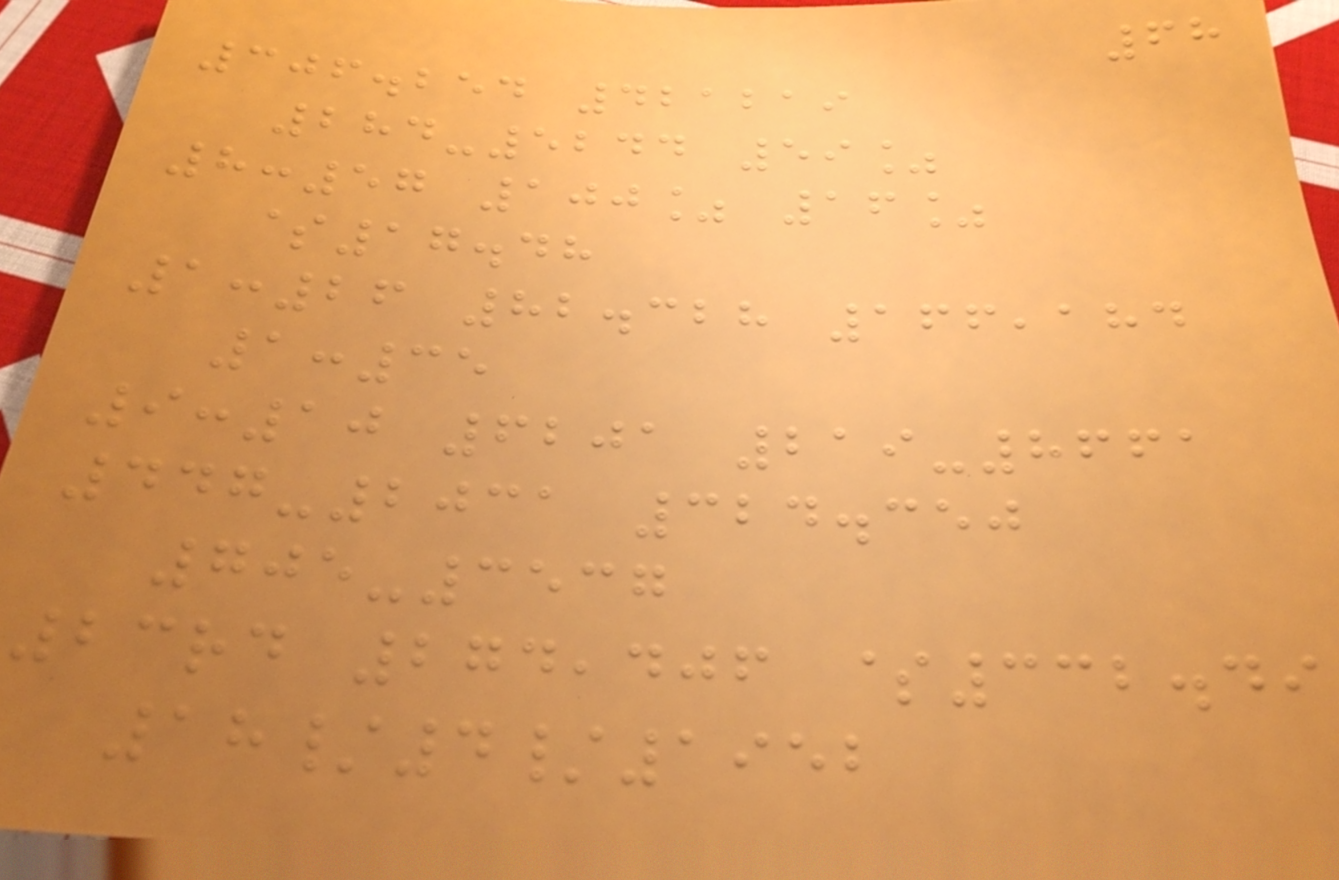68
306.254 421219
284-5244 59%
8:57 100% 16%
$17.48
1:26 82.328 166,184
1:35
9:10 6201 219-8661
447-2031 324.350
705-3537
23rd 274,406 $332.49
18/4/1952
